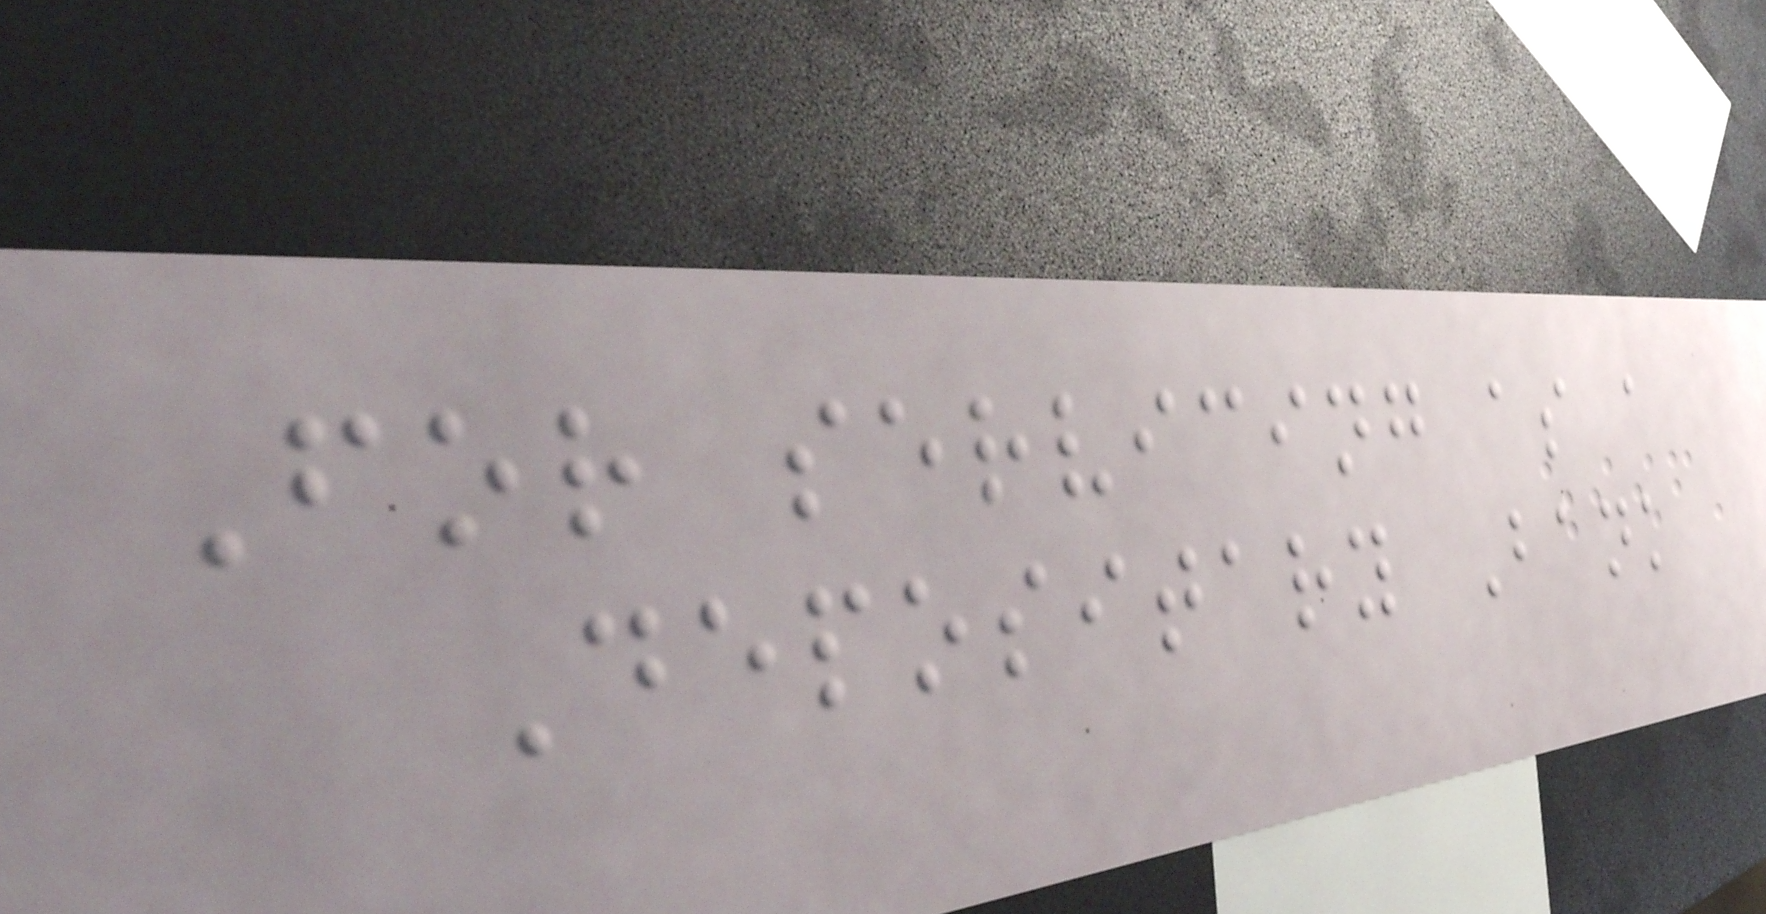For servicing as a
Depositary Bank
